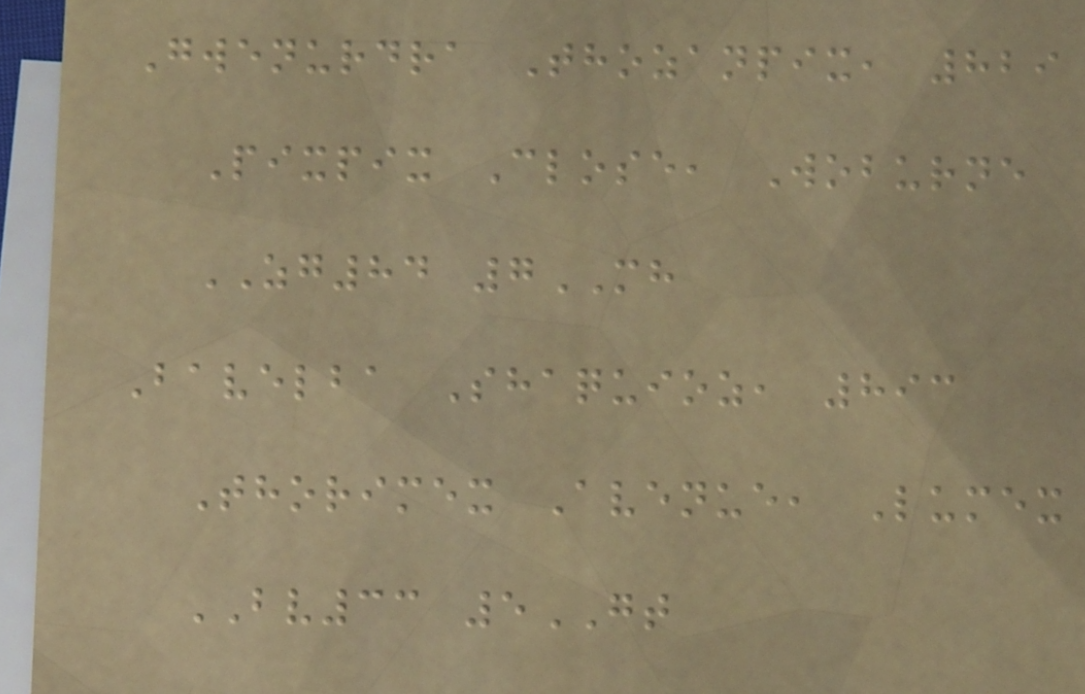Gwenurdra Thozanpix, 829
Pixpix Close, Woburne
ZG84 7MH
Bavelba Shaquioz, 893
Thorimex Avenue, Lumex
BV33 5GT
